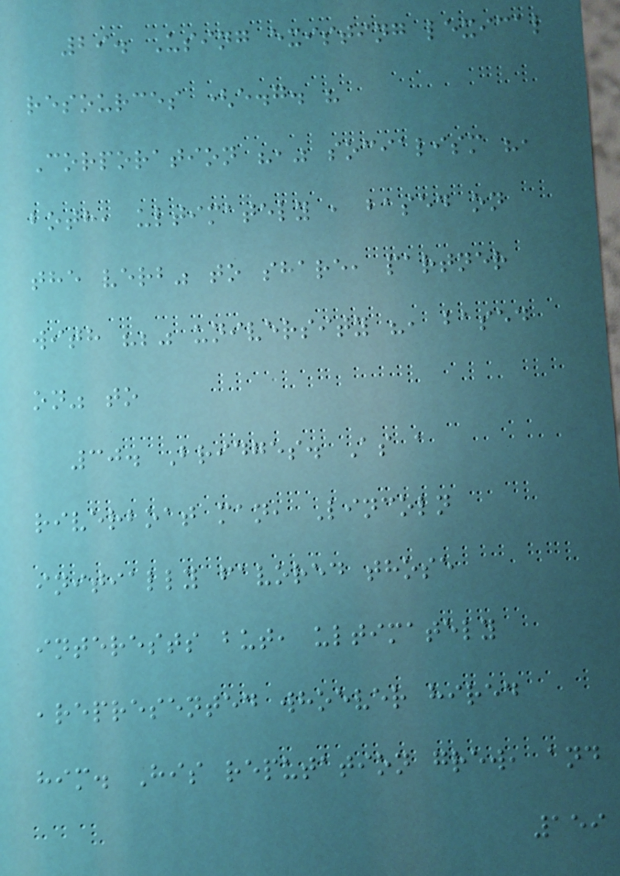29. Using existing lexical
resources (e.g. "
Corporation "," socialism ",
both, ultimately , based on
the verb" to share, partner
with ";" university ", based
on" to
30. Bridges. As a
riverboat man, Lincoln
initially favored those
interests but, ultimately
,represented whoever hired
him. His reputation grew, and
159
